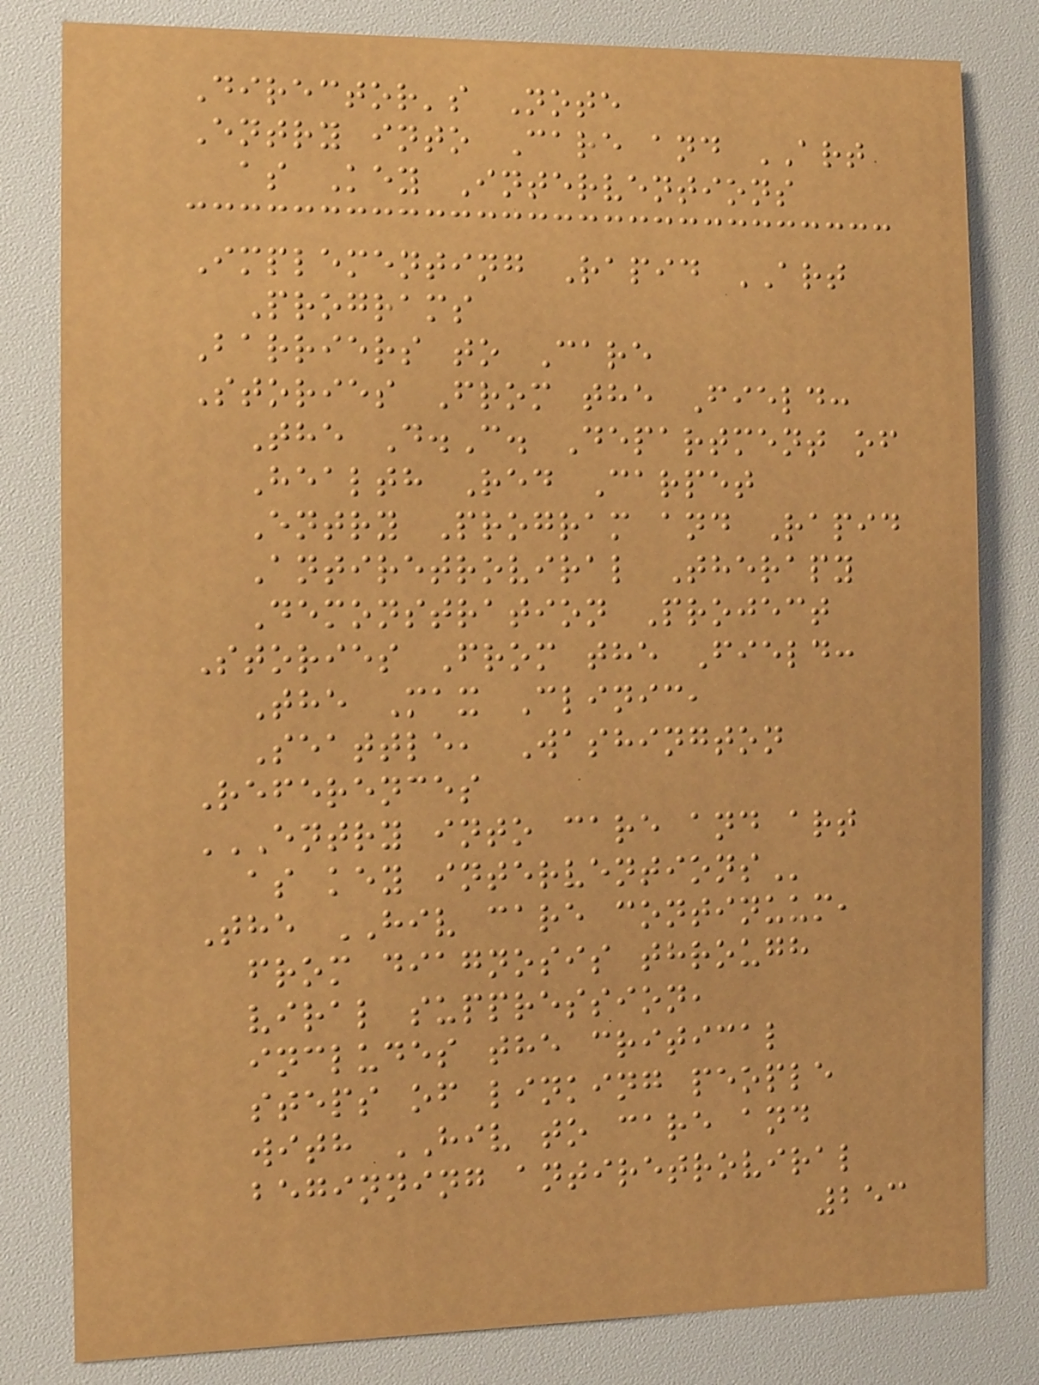Director's Note
Entry into Care and ART
as Key Interventions
Implementing Rapid ART
Programs
Barriers to Care
Stories From the Field:
The D.C. Department of
Health Red Carpet
Entry Program and Rapid
Antiretroviral Therapy
Demonstration Project
Stories From the Field:
The Max Clinic,
Seattle, Washington
References
ENTRY INTO CARE AND ART
AS KEY INTERVENTIONS
The HIV care continuum,
from diagnosis through
viral suppression,
includes the critical
steps of linking people
with HIV to care and
beginning antiretroviral
253
